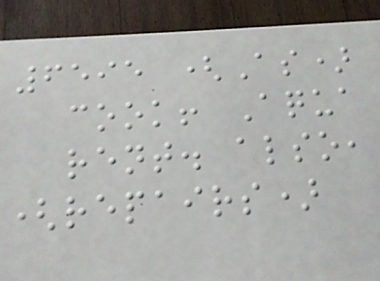6595 (As)
cook! Aqua
rent. also,
(repairs)
